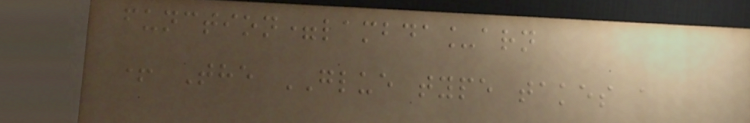function=lambda_arn
+ The GLUE type takes a
